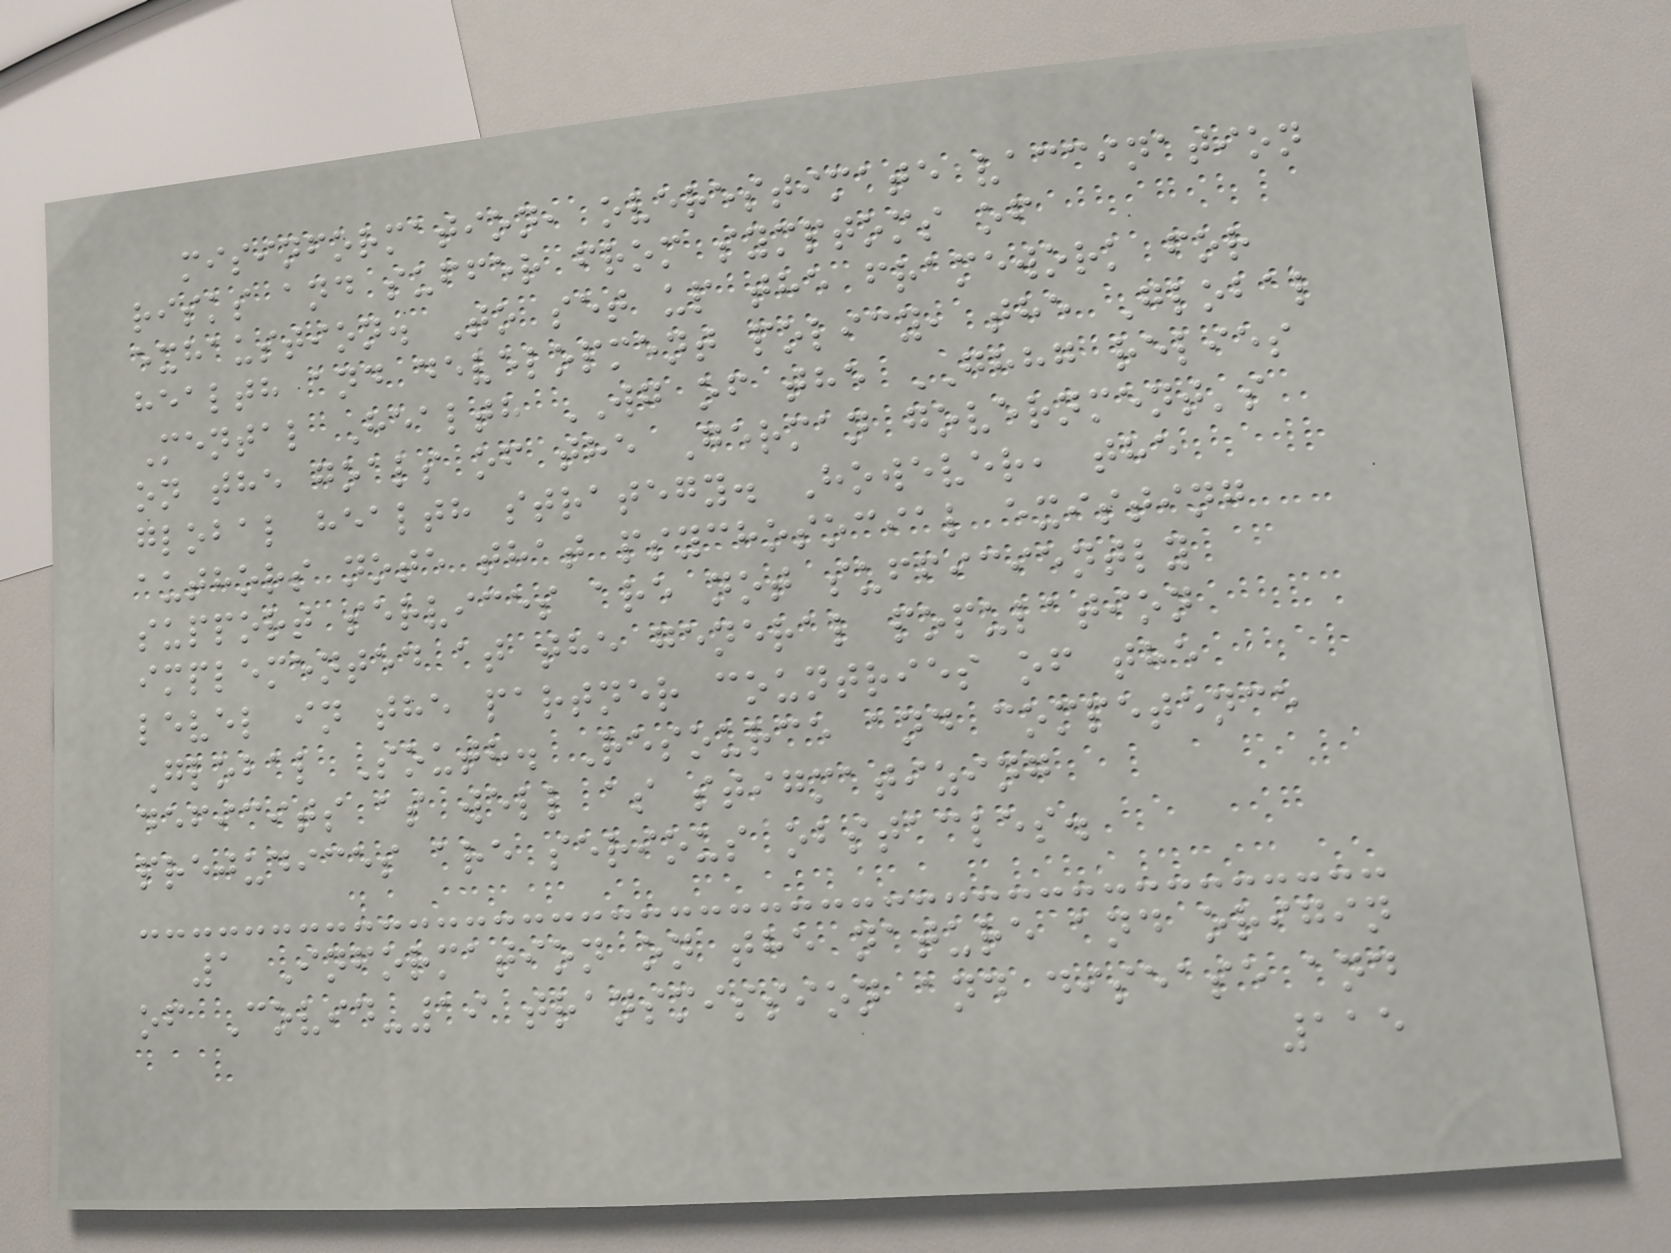misinformation, overestimate vaccination
risks and suffer from symptoms of
exhaustion. To set up the framework for
health and development policy, the Global
Mental Health WG of the GHHG relies
on the goals of the German government's
global health strategy. However, the
authors note that psychosocial existing
support services are not sufficiently
implemented at the general population
level in the partner countries of the
Global South. Resource and competence
deficits as well as stigmatizing
prejudices are serious obstacles.
1 Information on the nature and origin
of Covid-19 transmission and disease and
115
